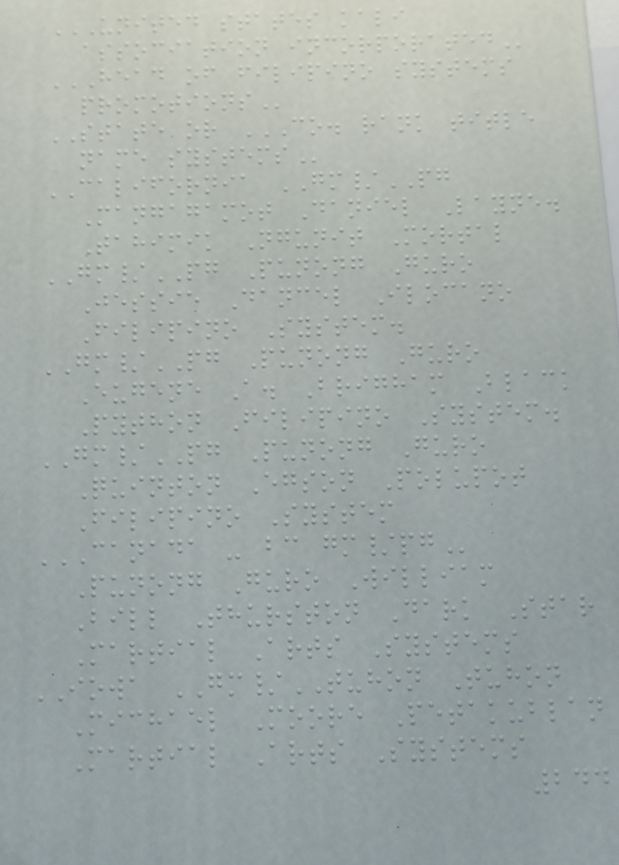UNITED STATES KALI
ASSOCIATION INCORPORATED
HEAD OF FILIPINO SYSTEMS
PROMOTIONS
STATE or CO. RANK TITLE
NAME SYSTEMS
CALIFORNIA GM/PG
Mangagamot Daniel Layne.
Tahimik Ngunit Mortal
GM/PG Punong Guro
Jessie Dancel Ilocano
Filipino System.
GM/PG Punong Guro
Eugene A. Brigham Black
Python Filipino System.
GM/PG Punong Guro
Quinton Egson Polupot
Filipino System
CANADA - BC GM/PG
Punong Guro William
Bill Thurston Dark Star
Martial Arts Systems
IOWA GM/TUHON Tuhon
Michael Moore Petakublan
Martial Arts Systems
244
